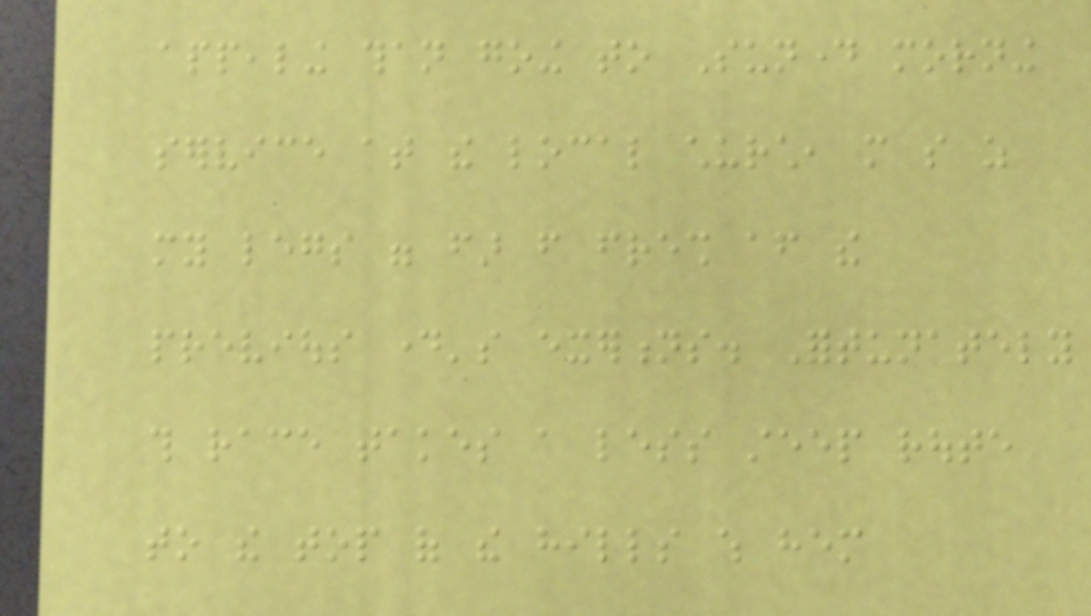appealing than going to Sunday morning
service at the local church, more so as
my legs were far from fresh after the
previous day's exertions. Fortunately
this race takes a less steep route
to the top of the hills which hem
